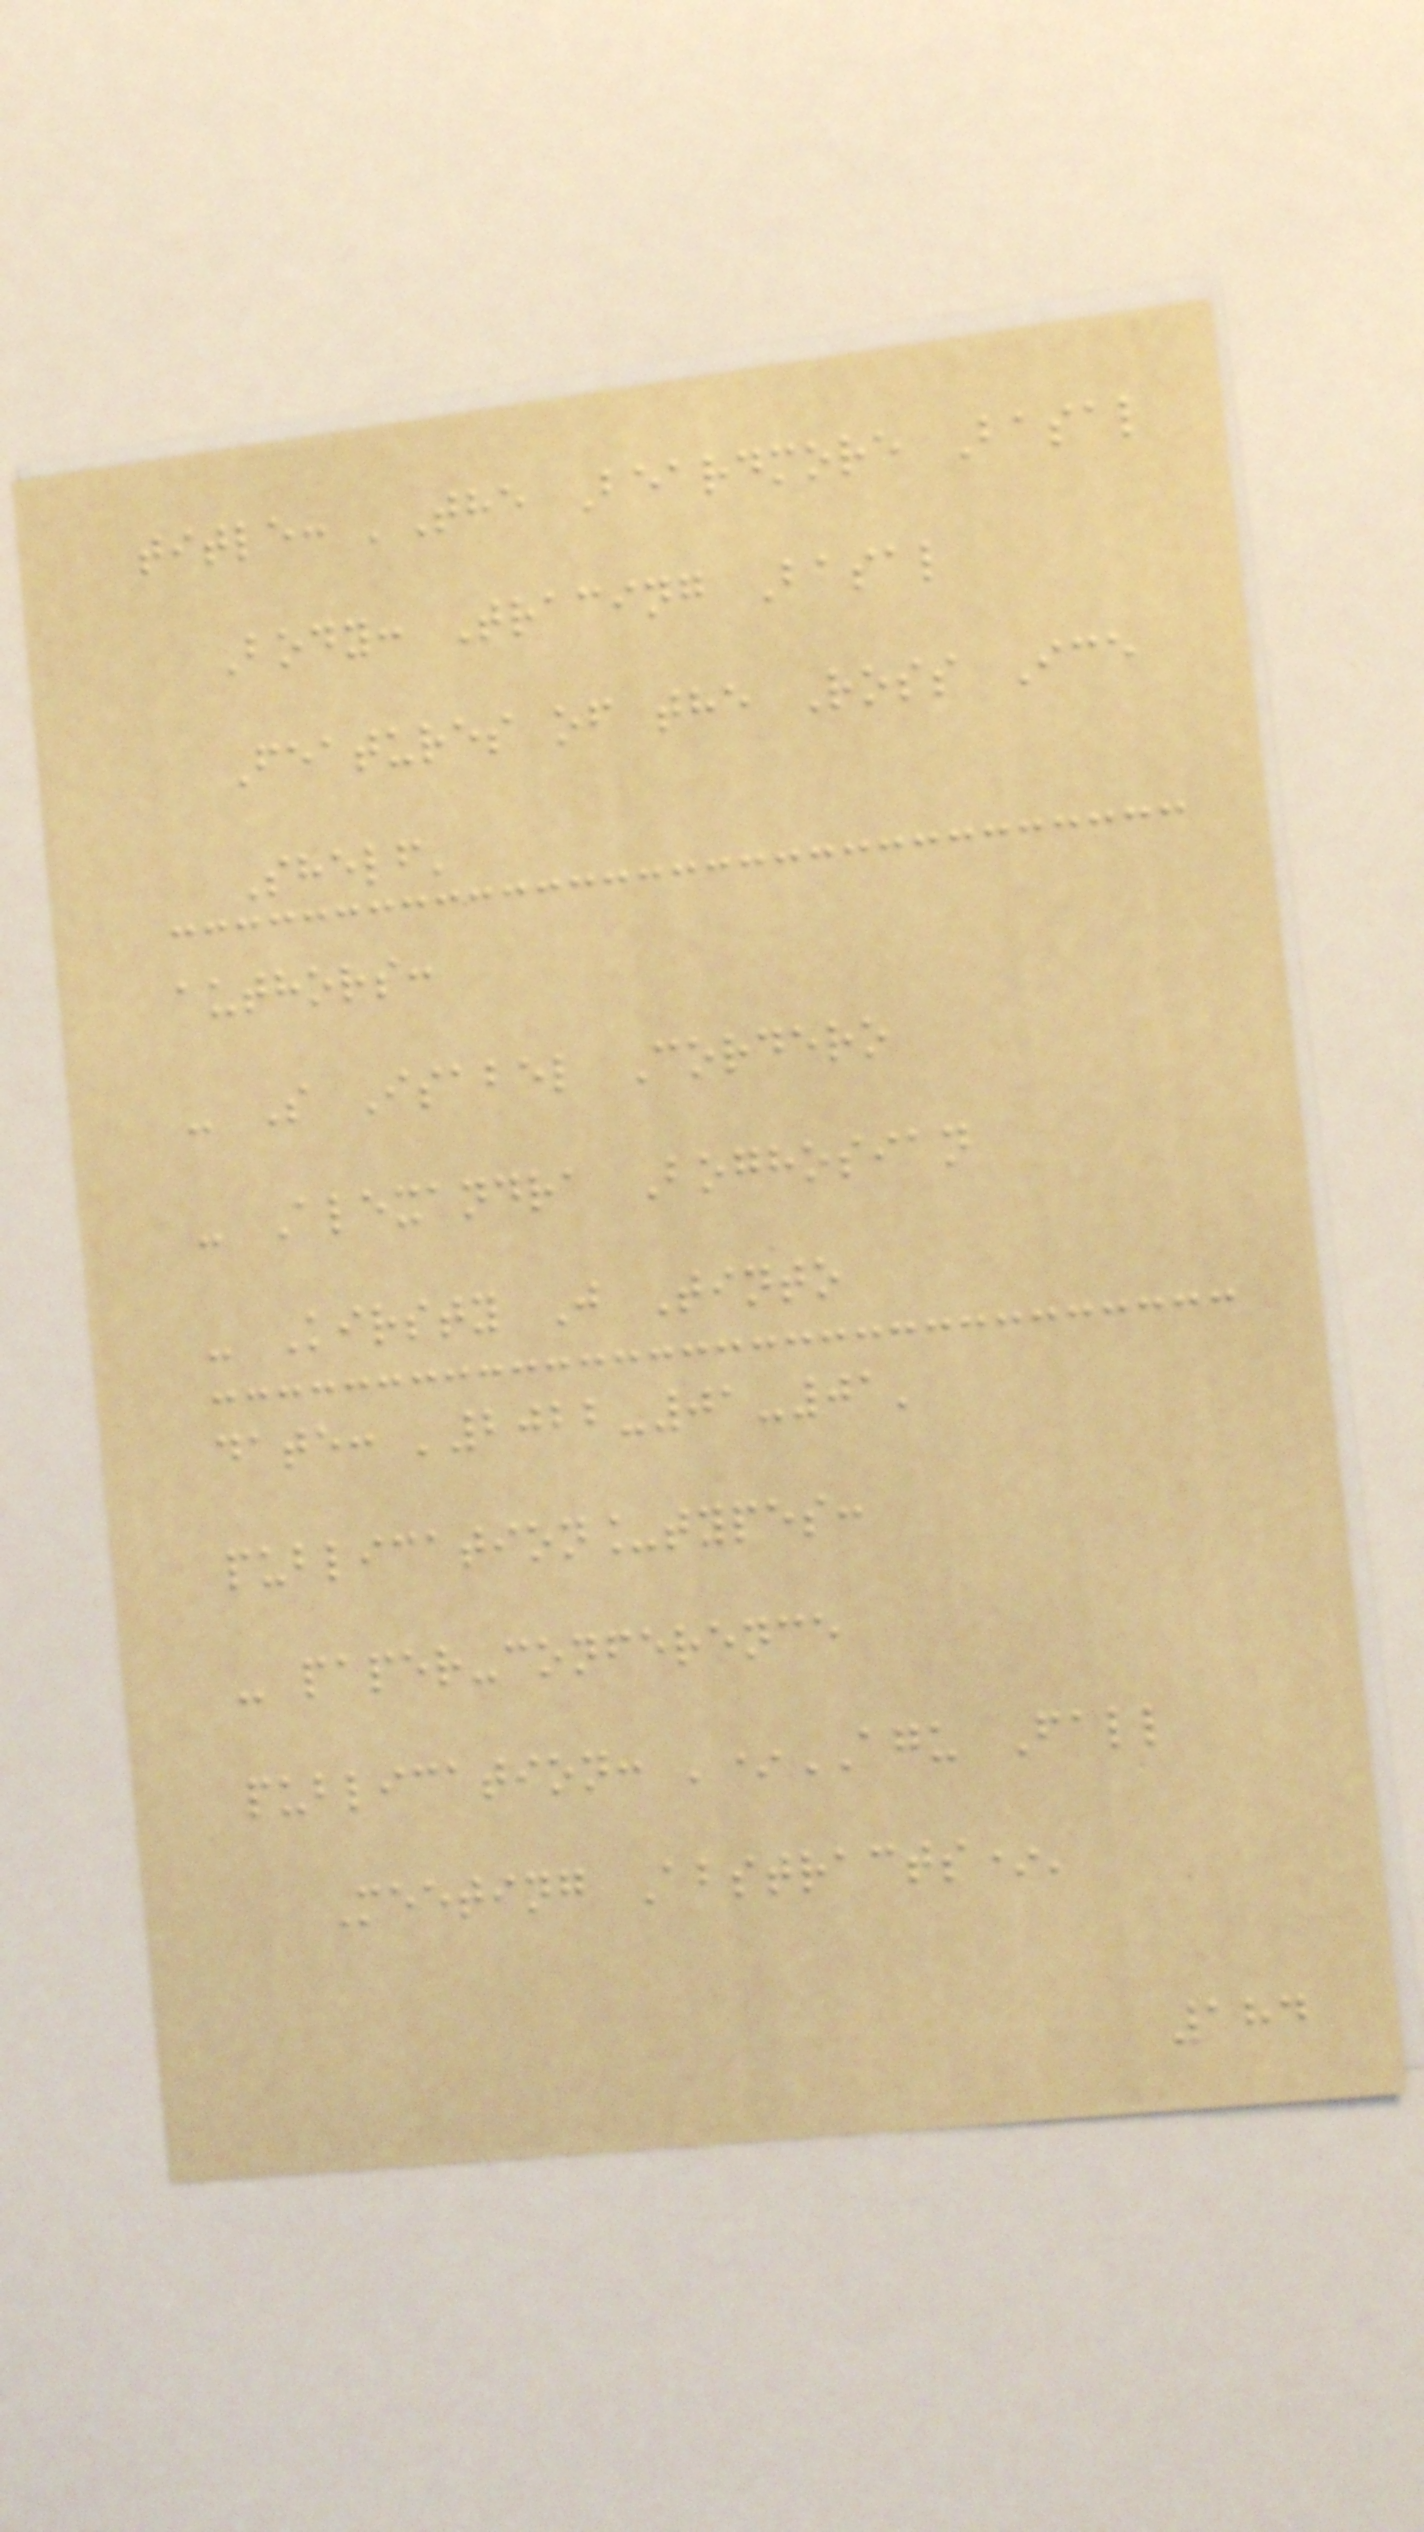title: 'The Beardmore Basal
Body: Tracing Basal
Features of the Ross Ice
Shelf'
authors:
- S Isabel Cordero
- Alexandra Boghosian
- Kirsty J Tinto
date: '2022-01-01'
publication_types:
- paper-conference
publication: '*AGU Fall
Meeting Abstracts*'
184
